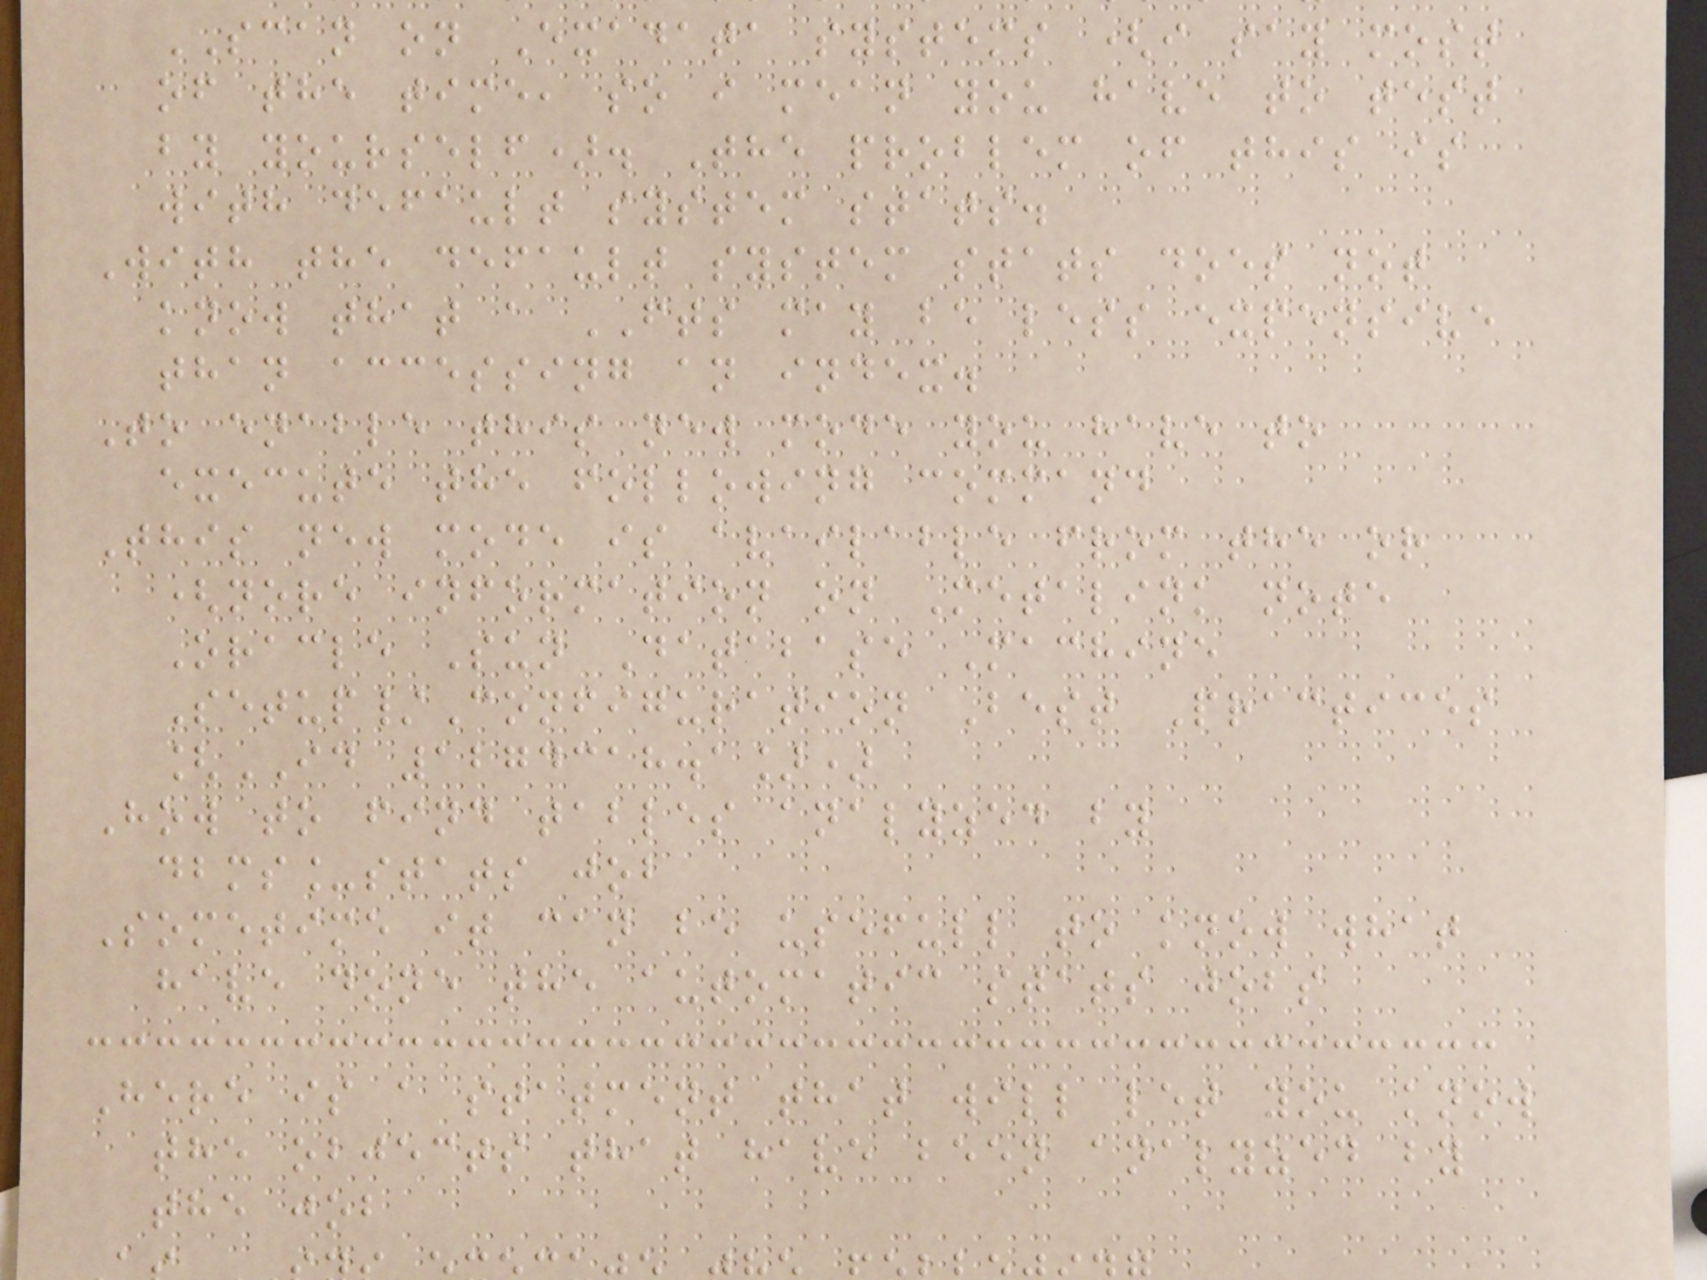SCAN on Exadata systems (i say most
of the time, so i mean you have to test
by yourself). The problem of this is
with default system stats.
With the default system stats does not
know that a FTS may be less expensive
than accessing an index.
To enable this new mode you have to
execute the following command
This new mode is available from the or
(nore information on Metalink note
Oracle Sun Database Machine
Setup/Configuration Best Practices
[ID 1274318.1])
How to find tables analyzed by
dbms_stats job
Sometime it can be usefull to know what
have done the automatic stats jobs
Here is a statment that will let you know
the objects that have been analyzed by
the job
